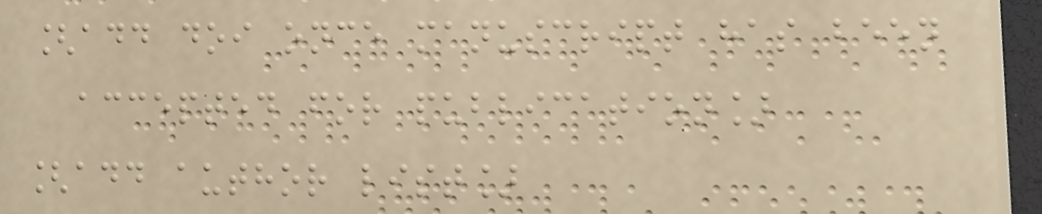[add doi once manuscript has been
accepted for publication]
[add author list]
